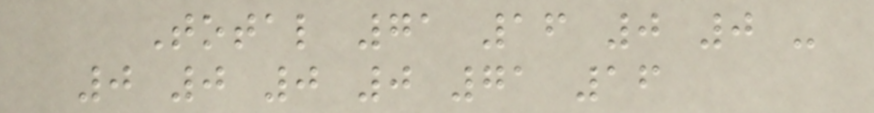Total 71 16 0 0 -
0 0 0 0 71 16
